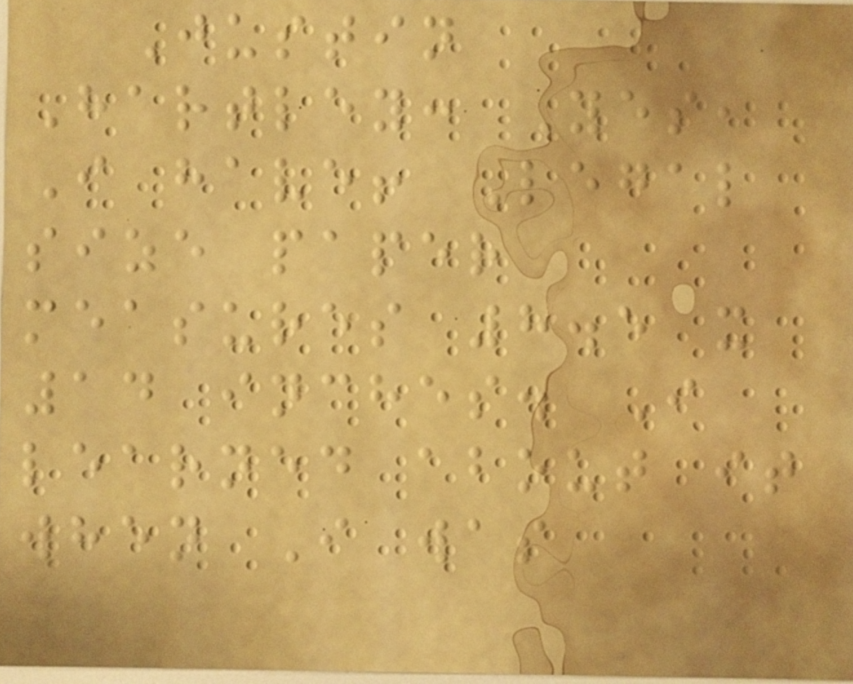Justin
Hartley: Yes,
I have! Legal
size paper
measures 8.5 x
14 inches. I
learned about it
when I was
